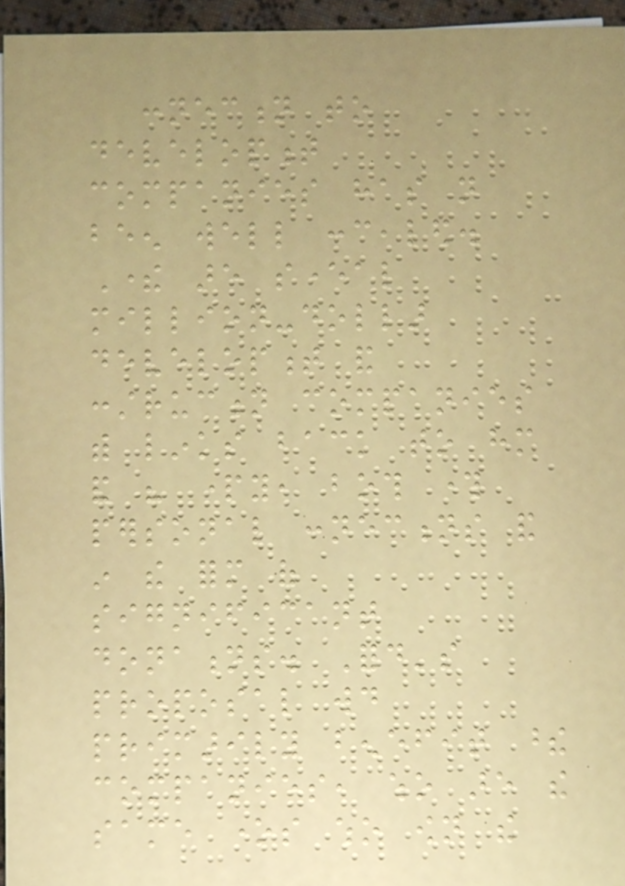connection to
development
companies has not
been well concealed.
There are several
million-dollar
development and
construction companies
with links back to him
and his party, both through
personal connections and
in the form of
significant
donations. Ford's
proposal would
primarily benefit these
companies, who are the
same ones who own the
